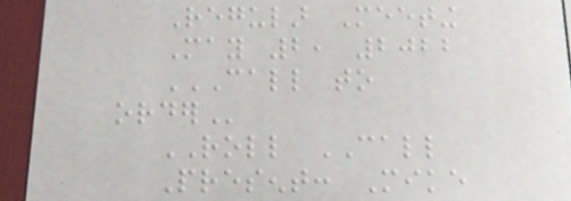Regular Meeting
May 2, 2022
CALL TO
ORDER
ROLL CALL
Present: Mike
